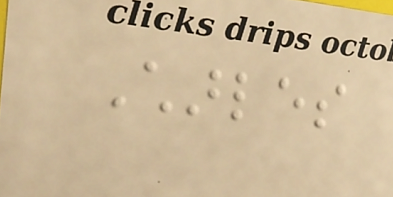Charles
